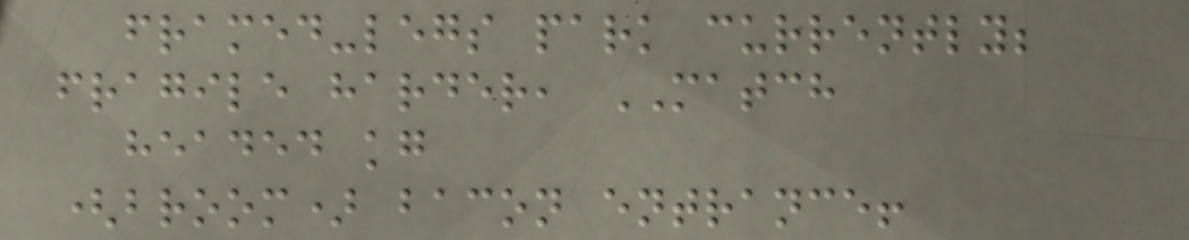framed-legs park currently;
fragile harder, MATCH
headed kg
(broom) bacon entrance!
